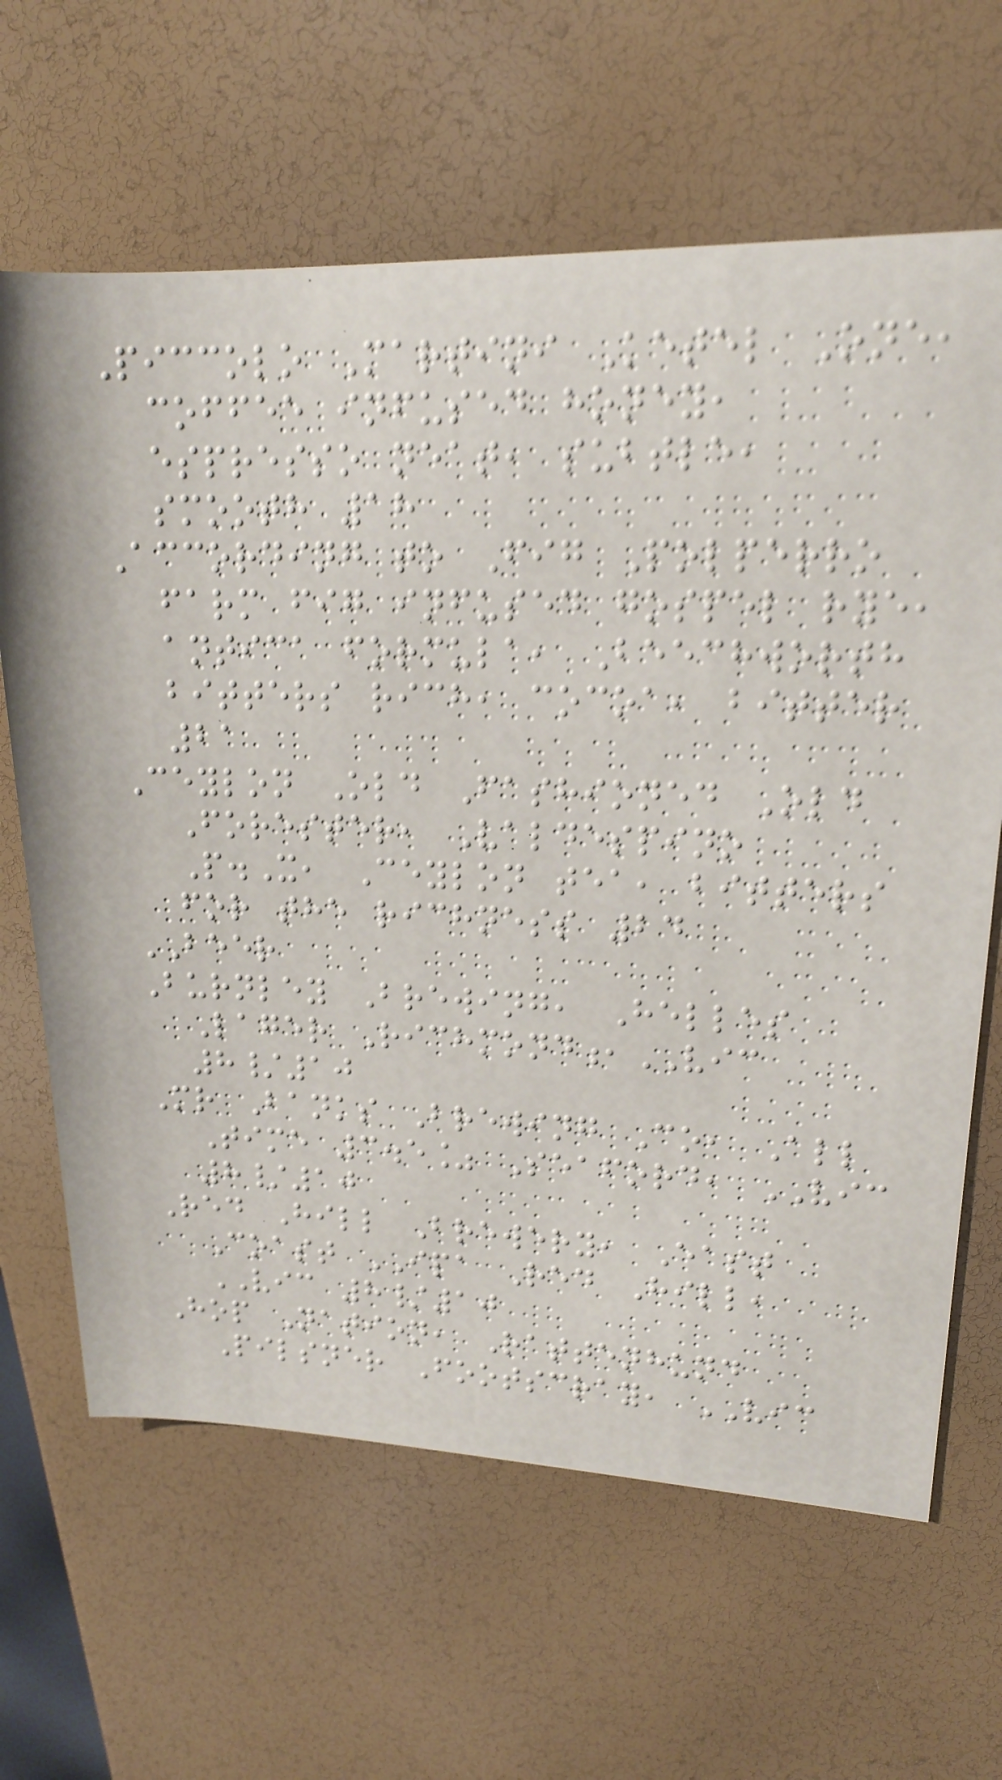Piccolo Martini Ketel One,
coffee infused honey,
espresso neat, subtle,
smooth 18
According to Fig Polperro
farm fig infused gospel rye,
antica formula, Beechworth
bitters rich, cocoa, bitter
21
Ceylon Old Fashioned Old
Forester, Valdespino
P.X, Ceylon tea, bitters
for the richness 24
BEER
Burnley Brewing, Helles
Lager Richmond,VIC
8/10
Mr Banks Brewing Co, All
Time 3.5% Seaford, VIC
8/10
Red Hill Brewery, East
Coast IPA Red Hill,
VIC 8/10
Hop Nation, Rattenhund
Pilsner Footscray, VIC
